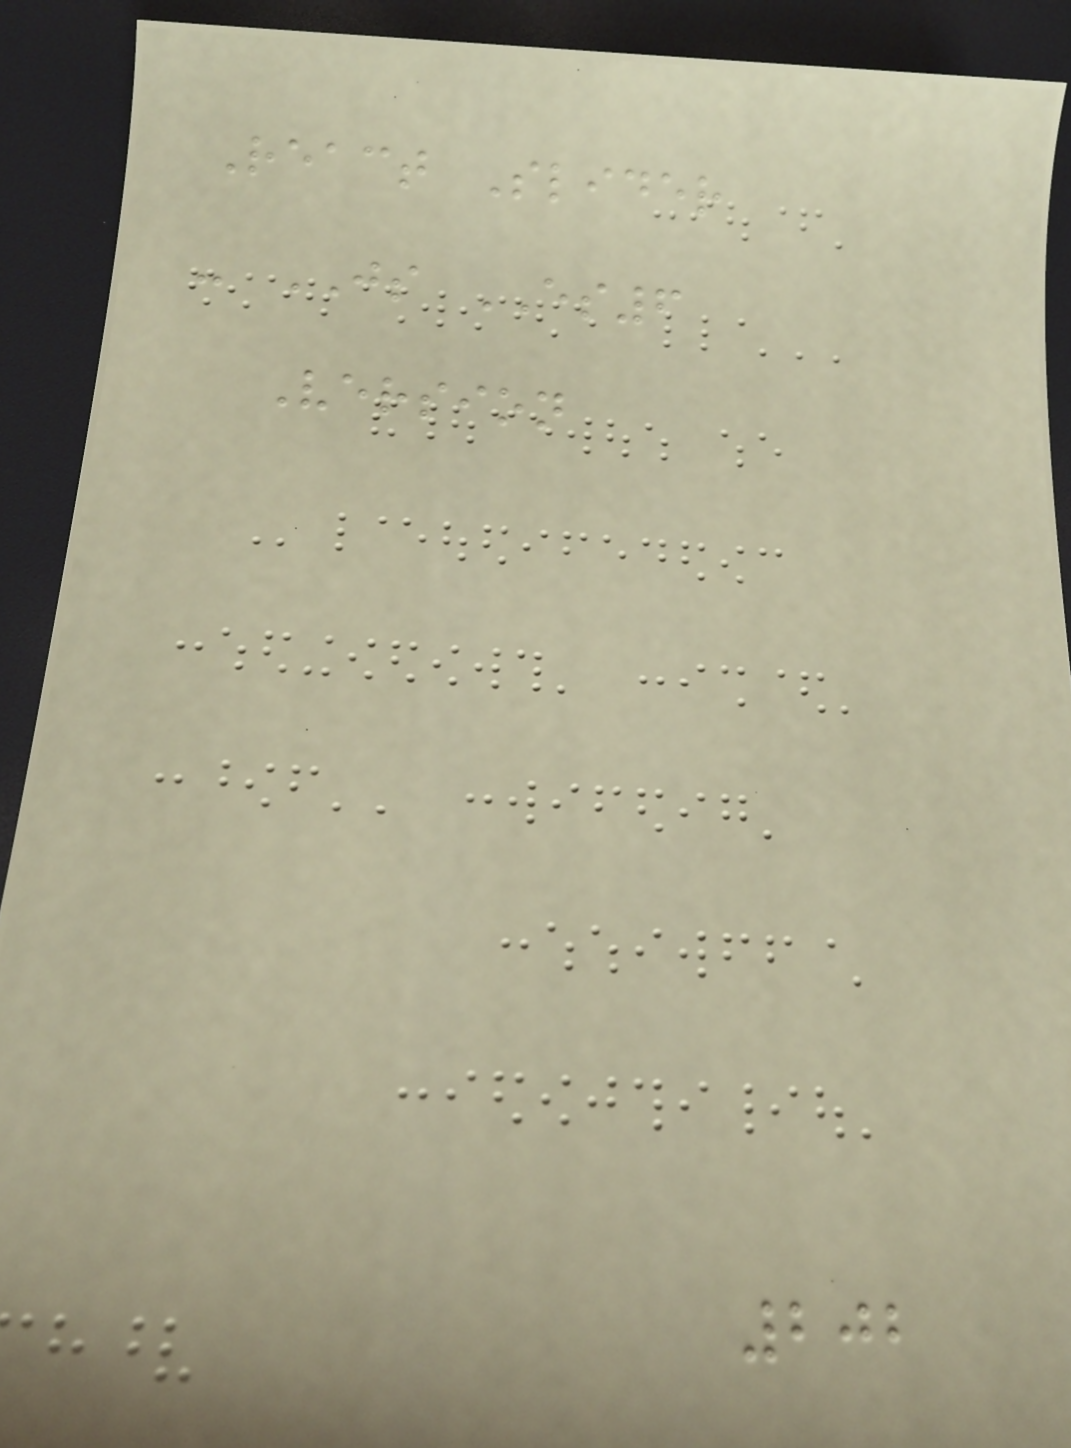React Slider
- JS ES6
Version
202
